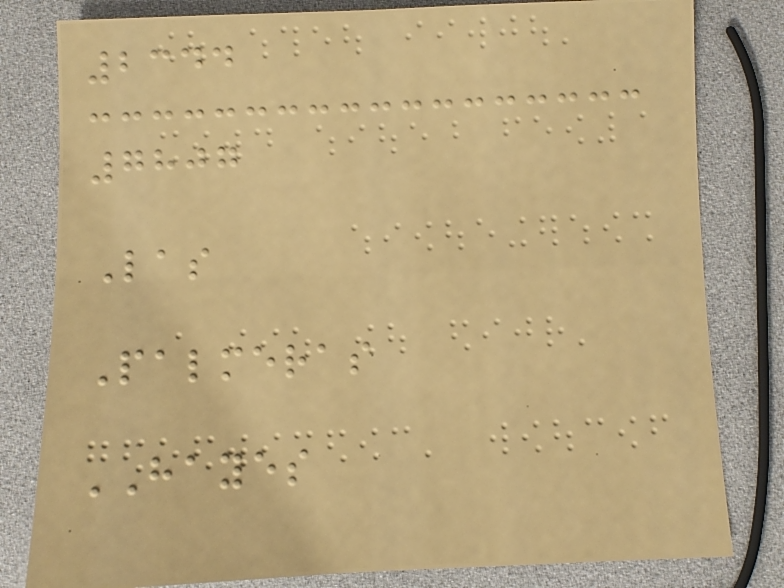2344
7807
Las
Palmeras
HAYES
